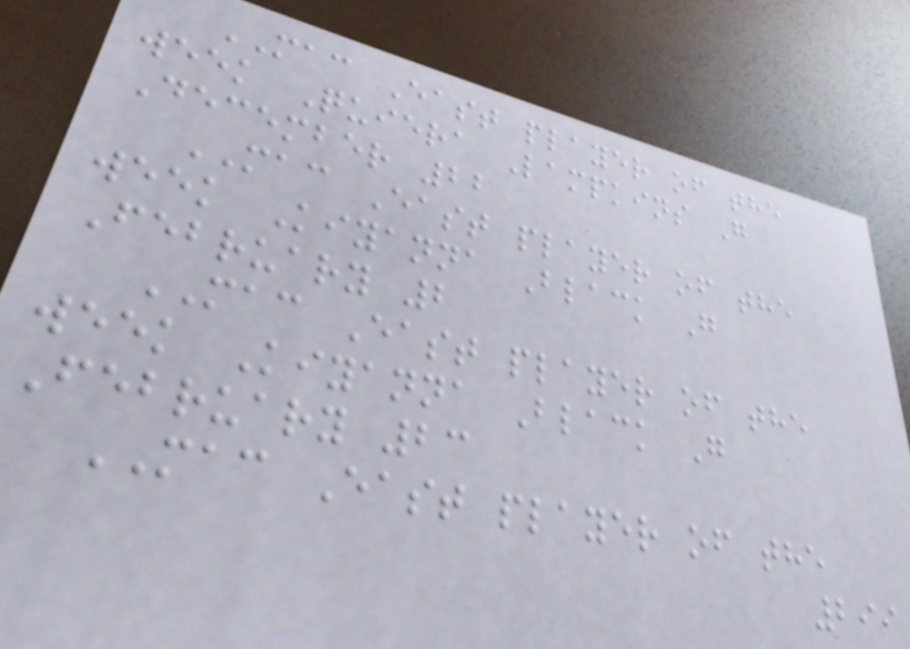MAC East player of the
week Quiera Lampkins G
December 22
MAC East player of the
week Kiyanna Black G
February 2
MAC East player of the
week Kiyanna Black G
February 23
MAC East player of the
299
